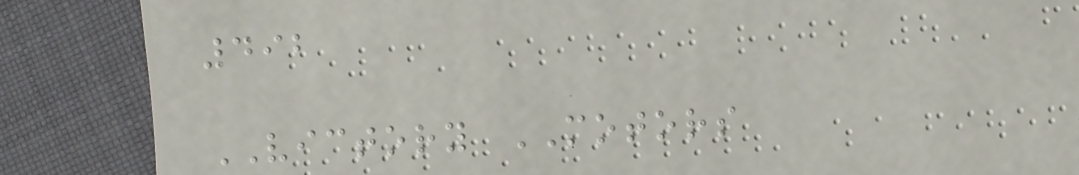492
VICTORY MOTORS
